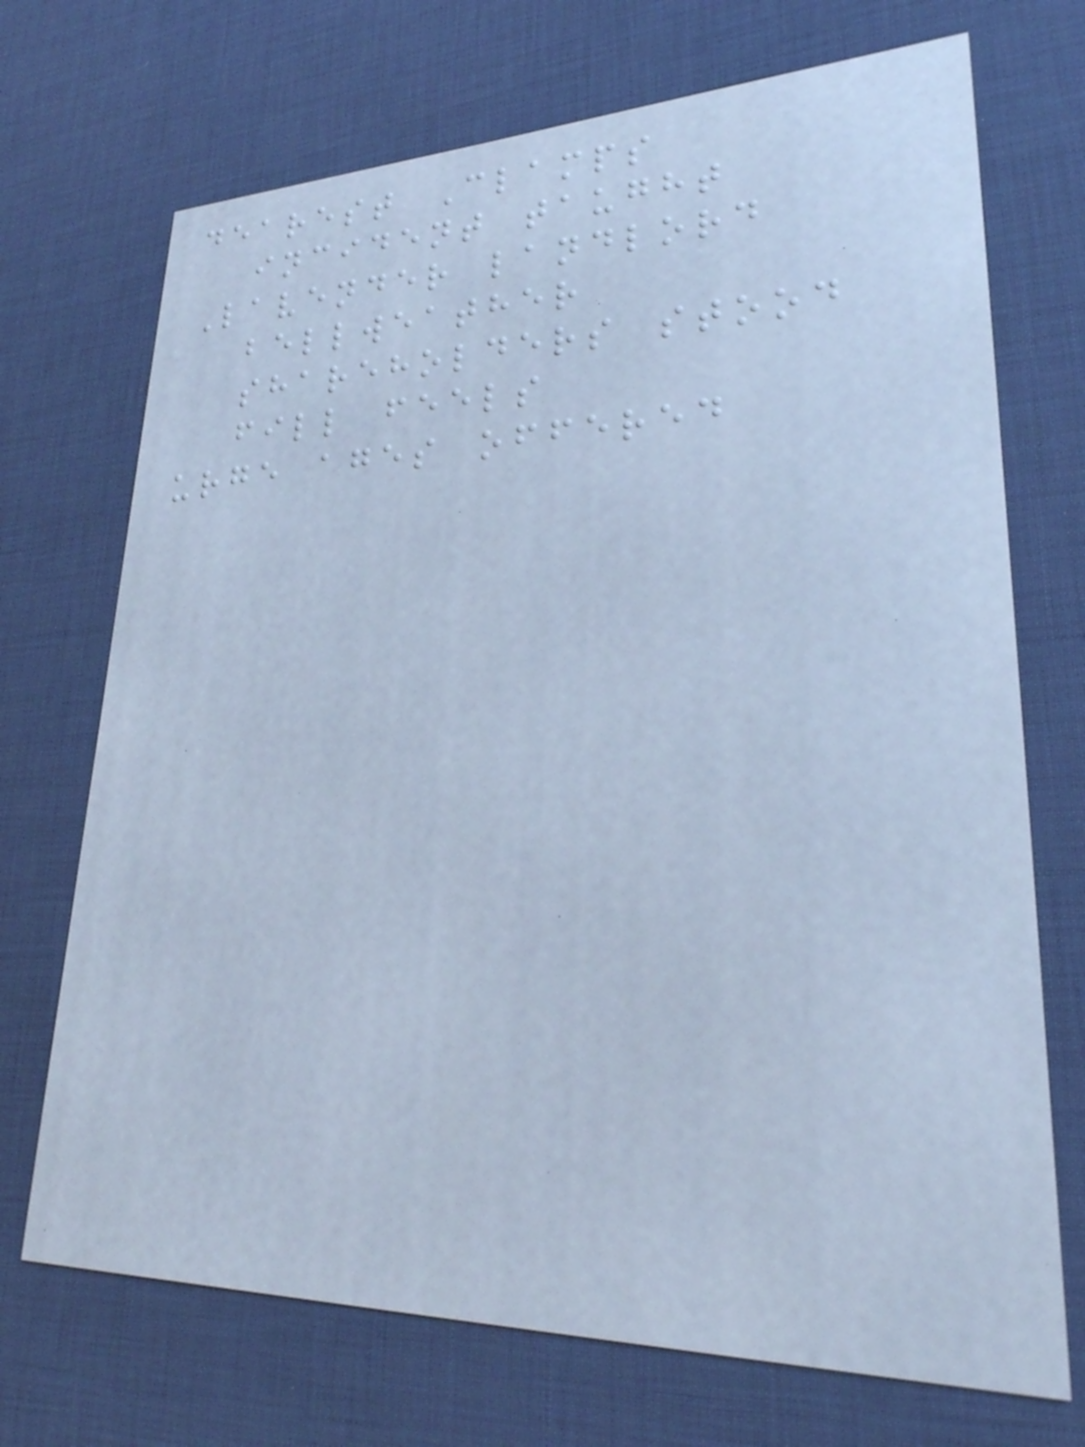dearest Clamps
incident taught
Lavender landlord
bellweather
shareholders stood
fill feels
urge ages offered
